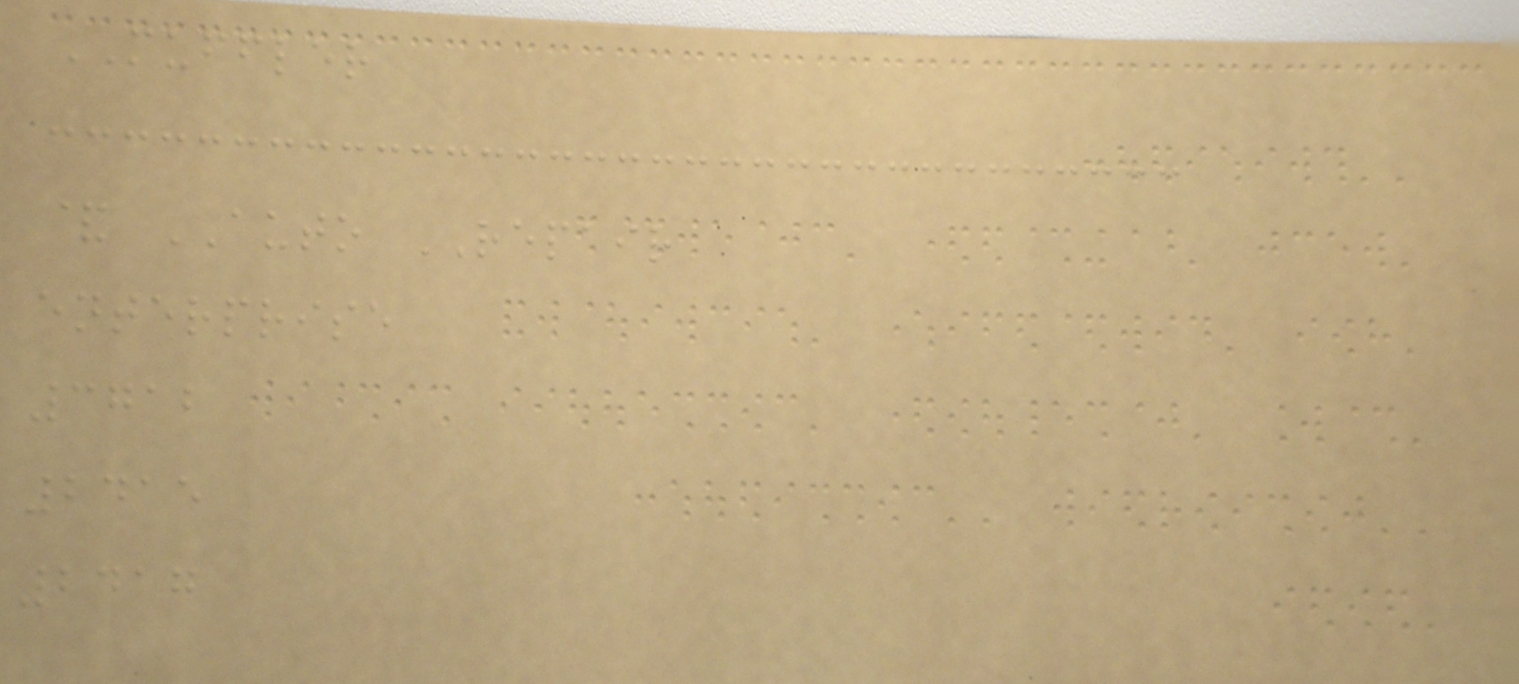MUFFLER
& AUTO REPAIR
enterprise
3712
2415
2417
